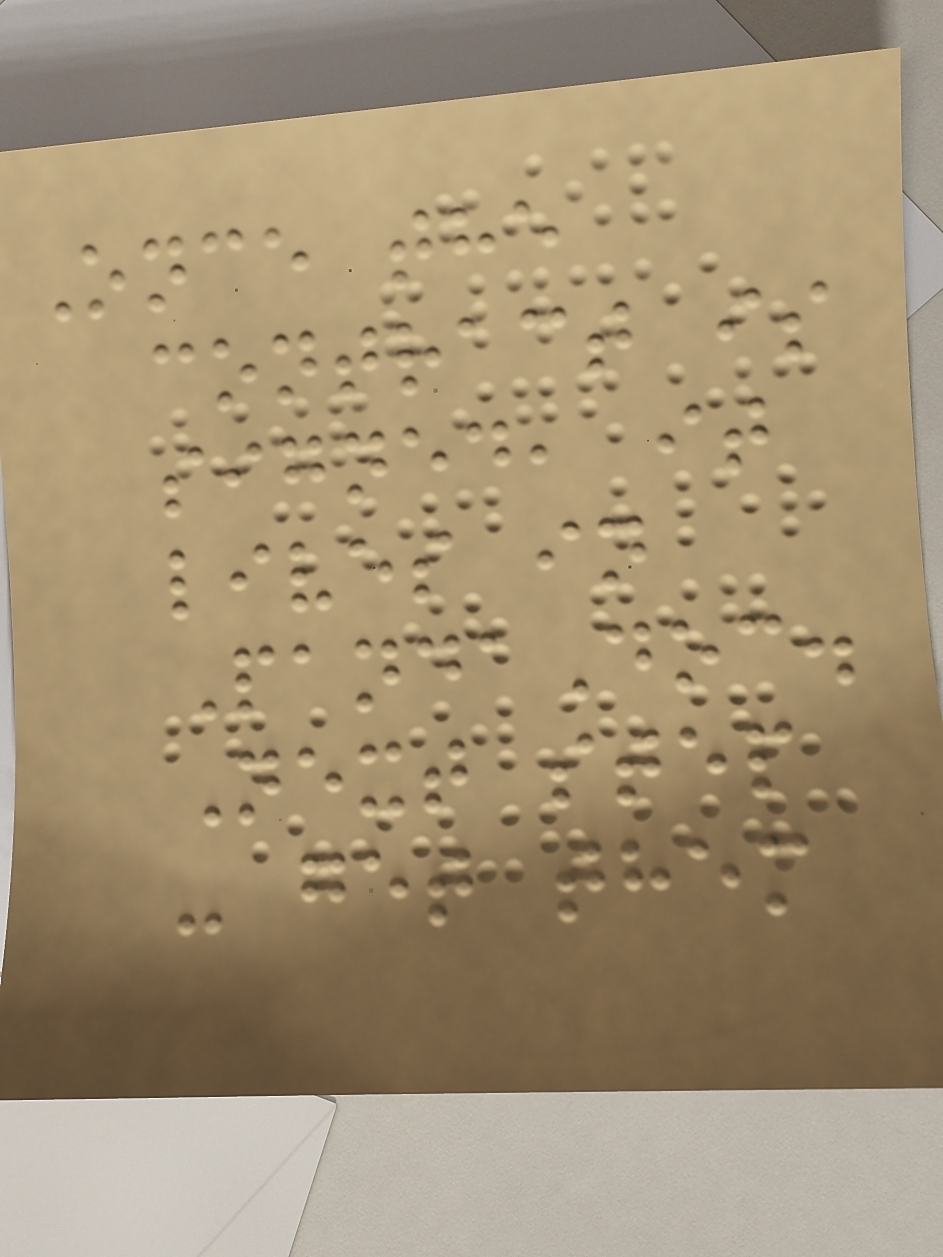Once the
contract is
signed, it
lives in
PandaDoc.
Next step
- get them
